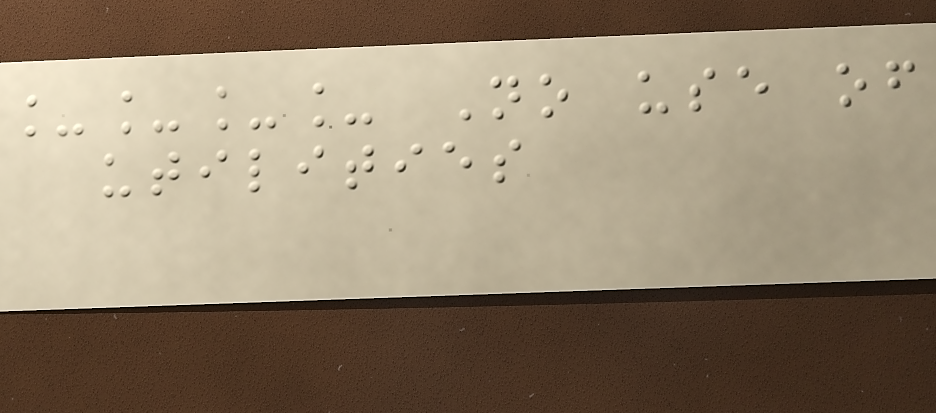____ No use of
utilities
